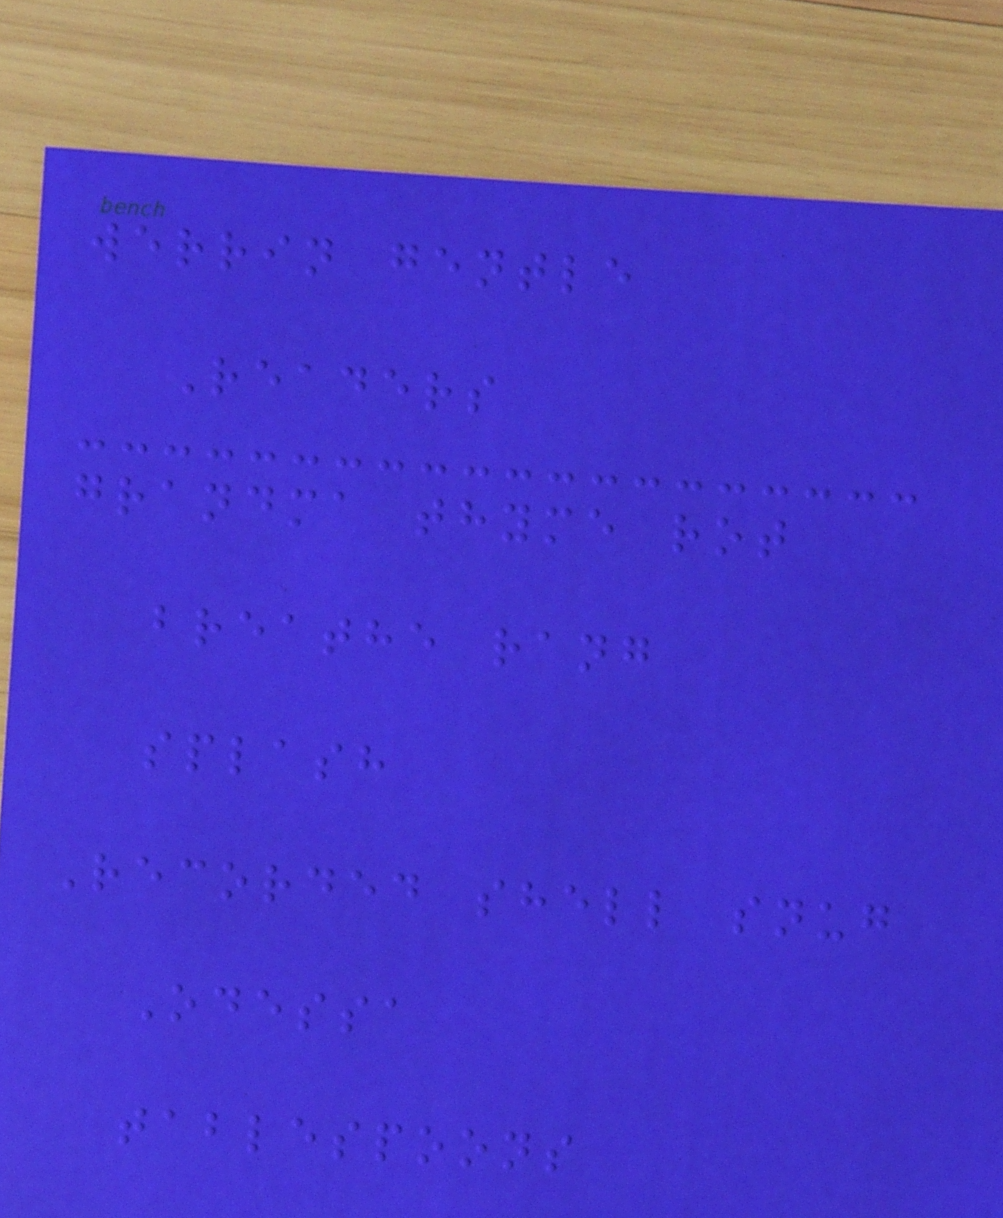werrin gentle
Readers
grandma thyme rot
breathe rang
splash
Recorded shell snug
Odessa
tablespoons
